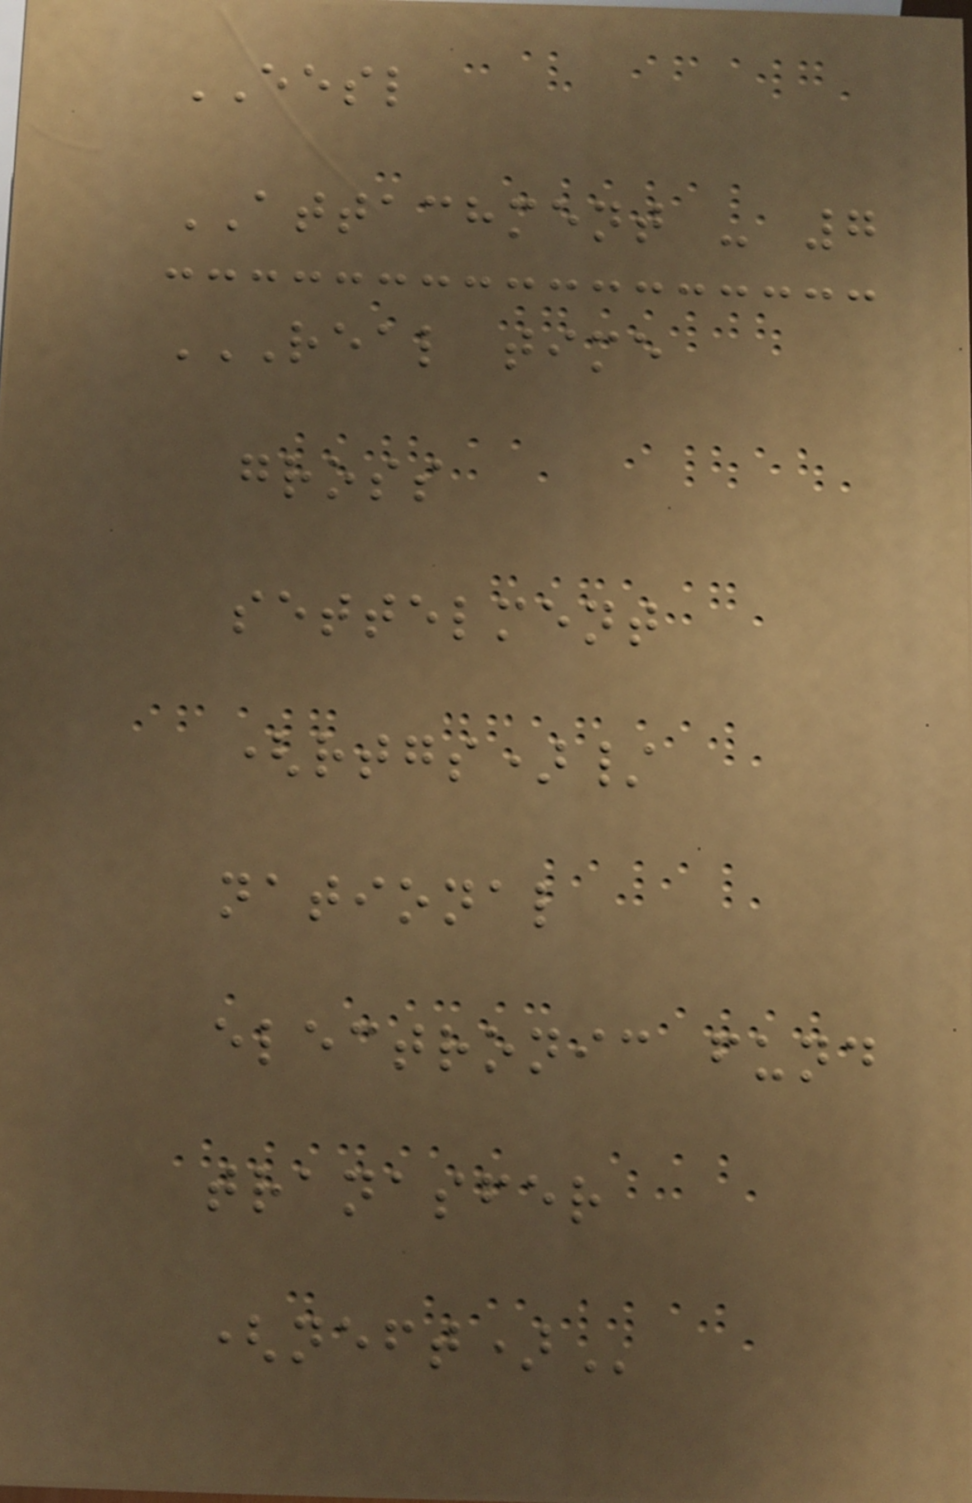EESL
ATTACHMENT - 7
REAL TIME
GROSS
SETTELMENT
(RTGS)/
NATIONAL
ELECTRONIC FUND
TRANASFER
(NEFT)
